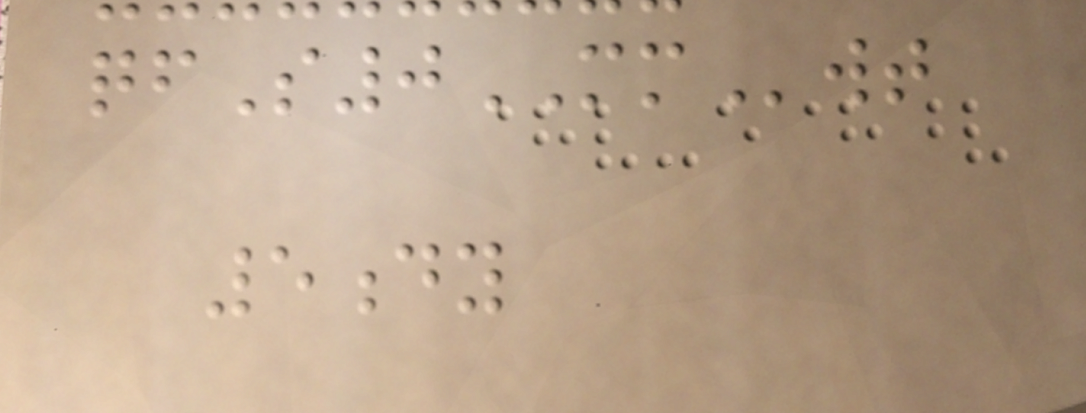qfS0MMwt
5dy
